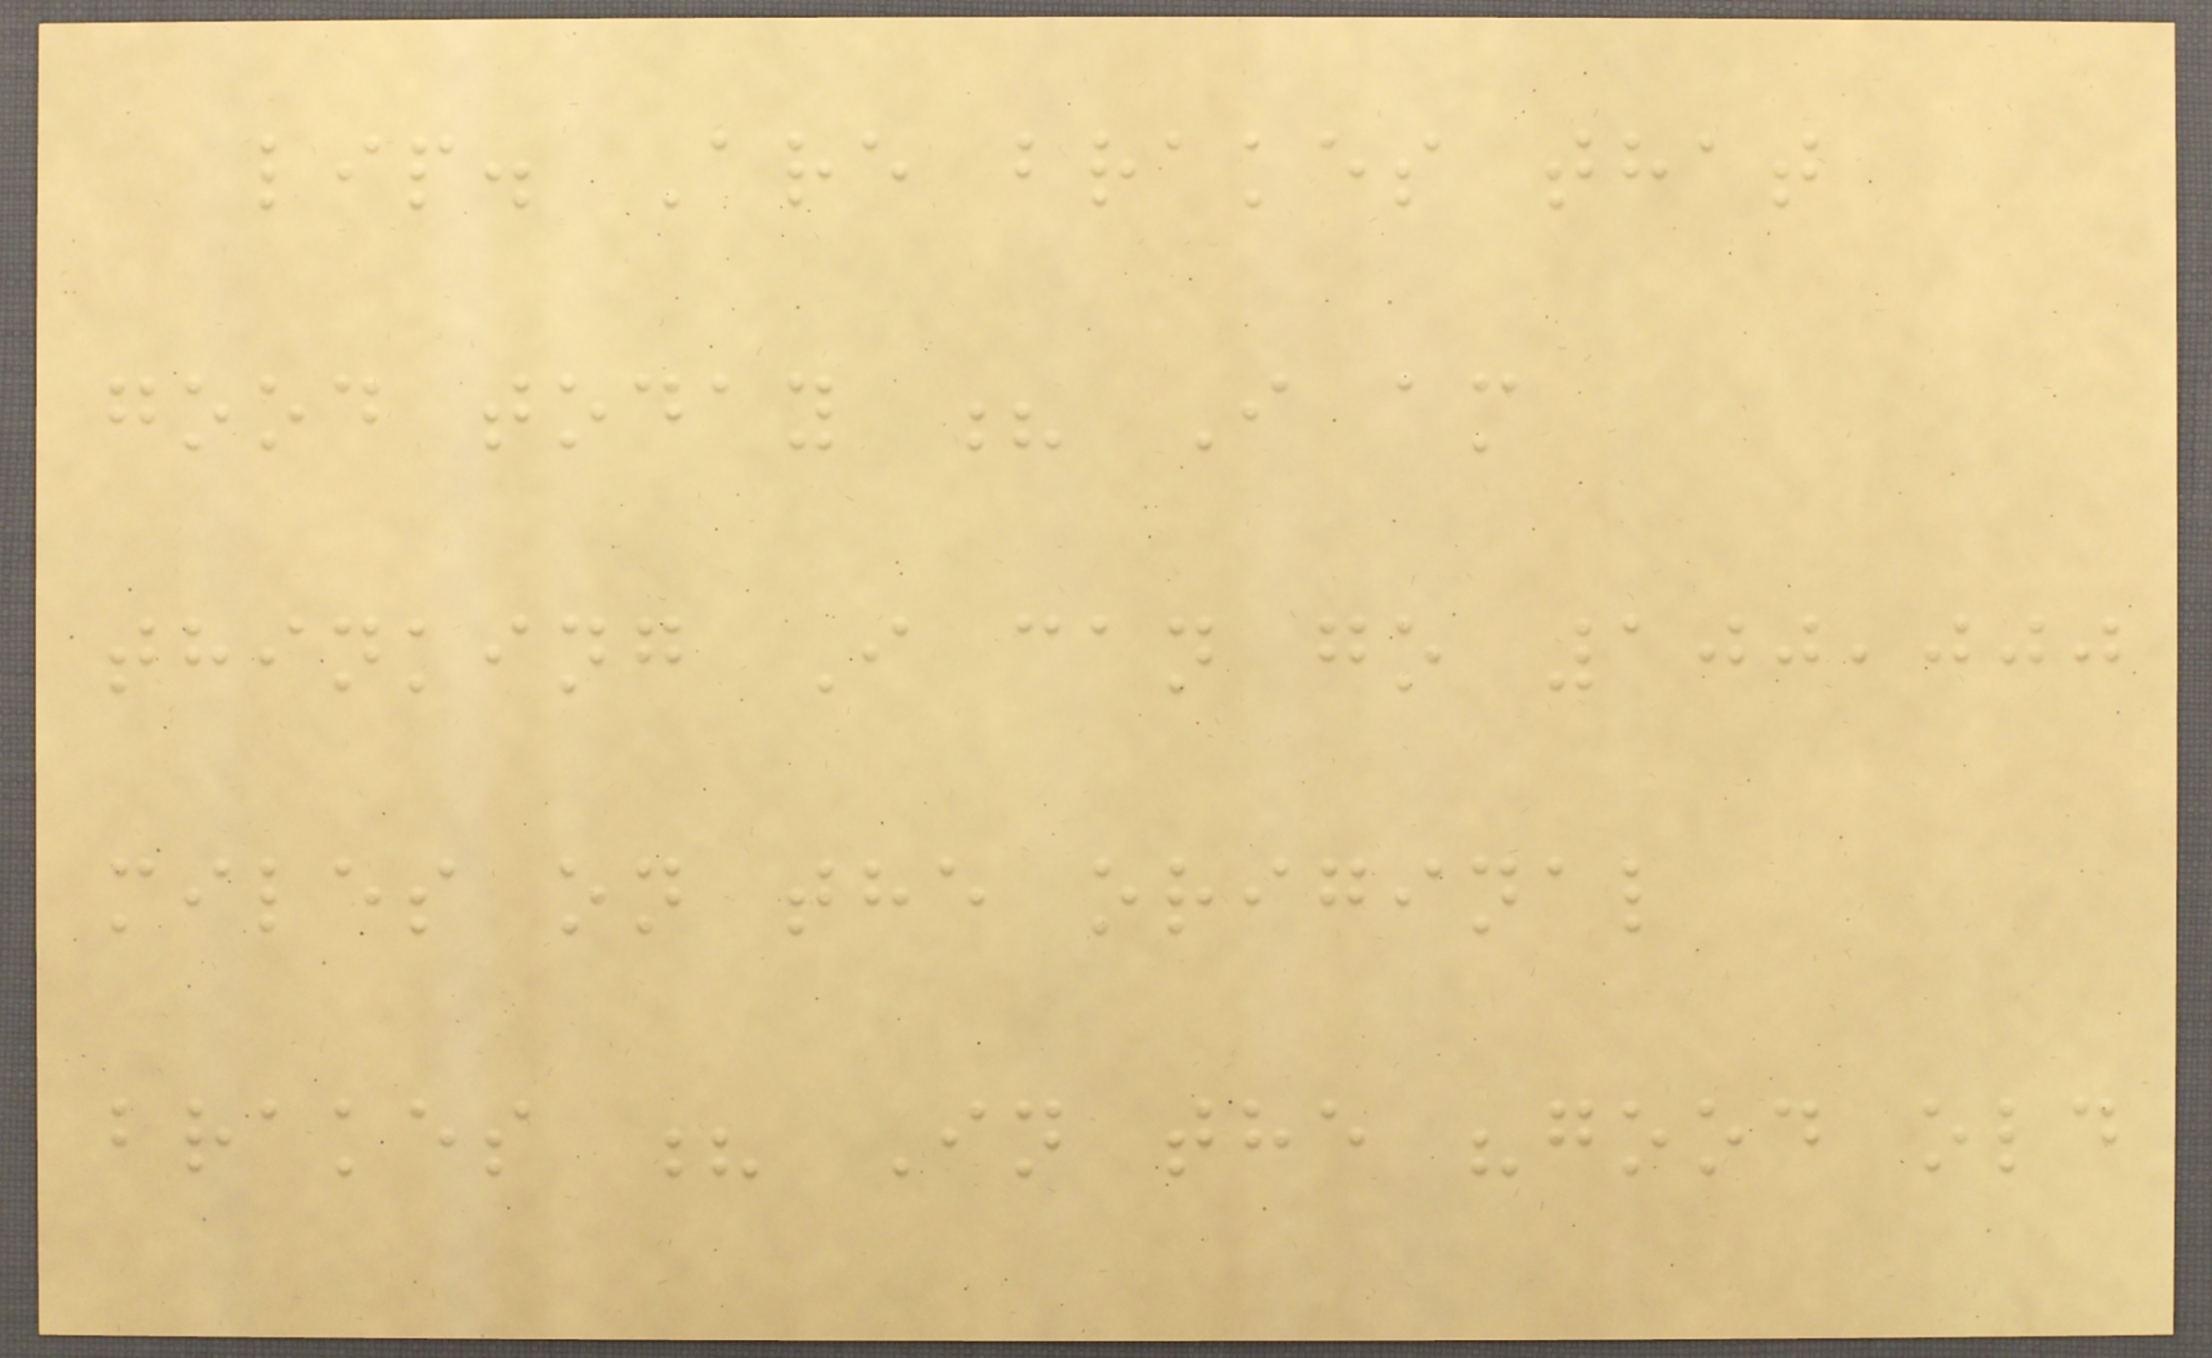lip. Are brakes that
good today ? I am
thinking I can go 100,000
miles on the original
brakes ? In the "good old
